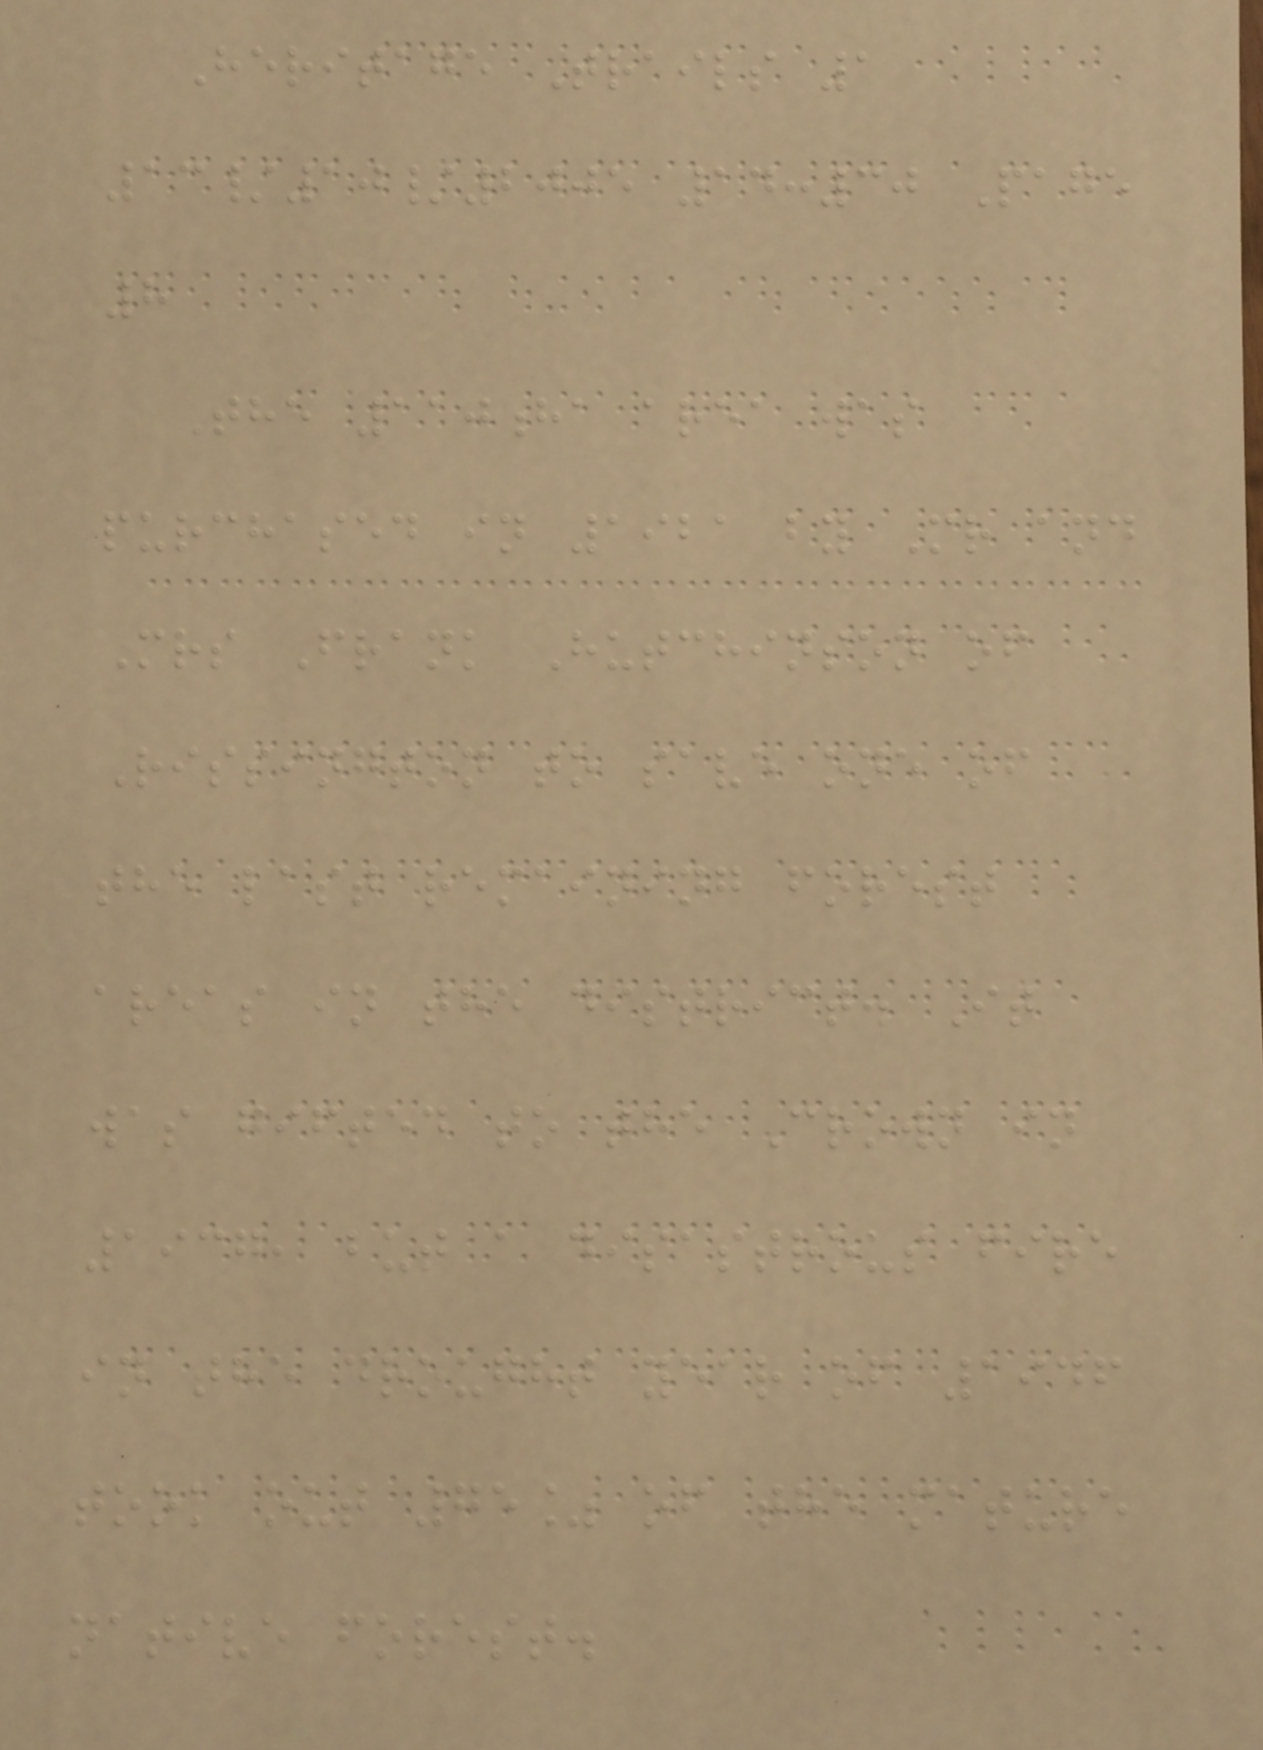Heritage Trails 1
13/10/2005 14:30 Page
8
The 110ha area was
purchased in 1921 by Mr and
Mrs Frank Hutchinson of
Rissington to save one of
the last remaining forest
areas in the district. It
was gifted to the Crown in
1937, but a disastrous fire
in the drought year of 1946
took out 75% of the mature
native forest.
